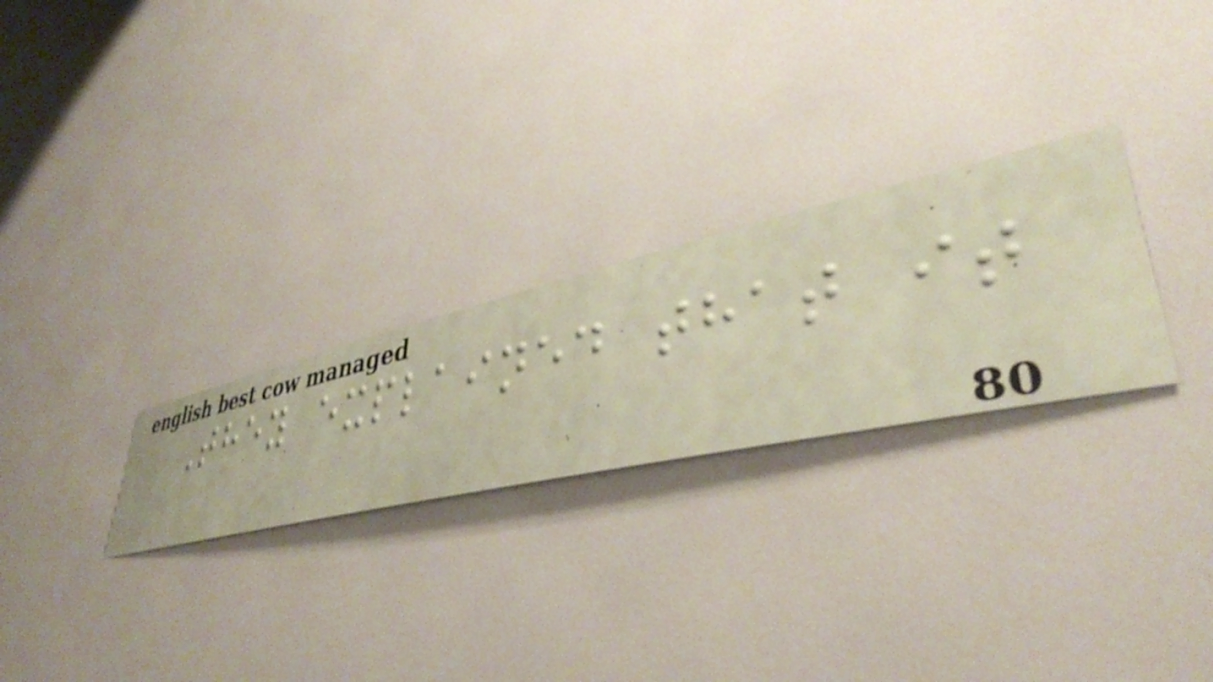They explained that it
